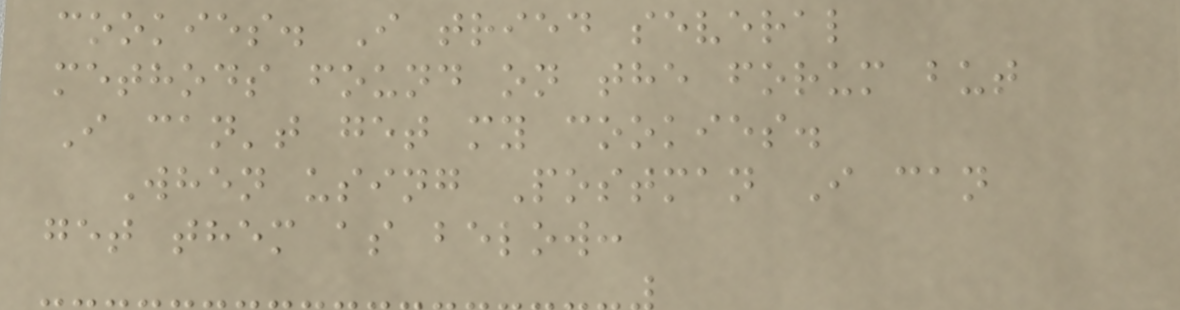cookies. I tried several
methods found on the forum but
I can't get my cookies.
When using Postman I can
get them as below:
